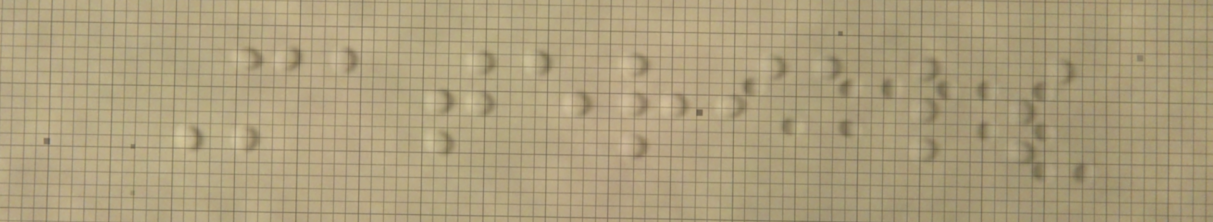Materials
